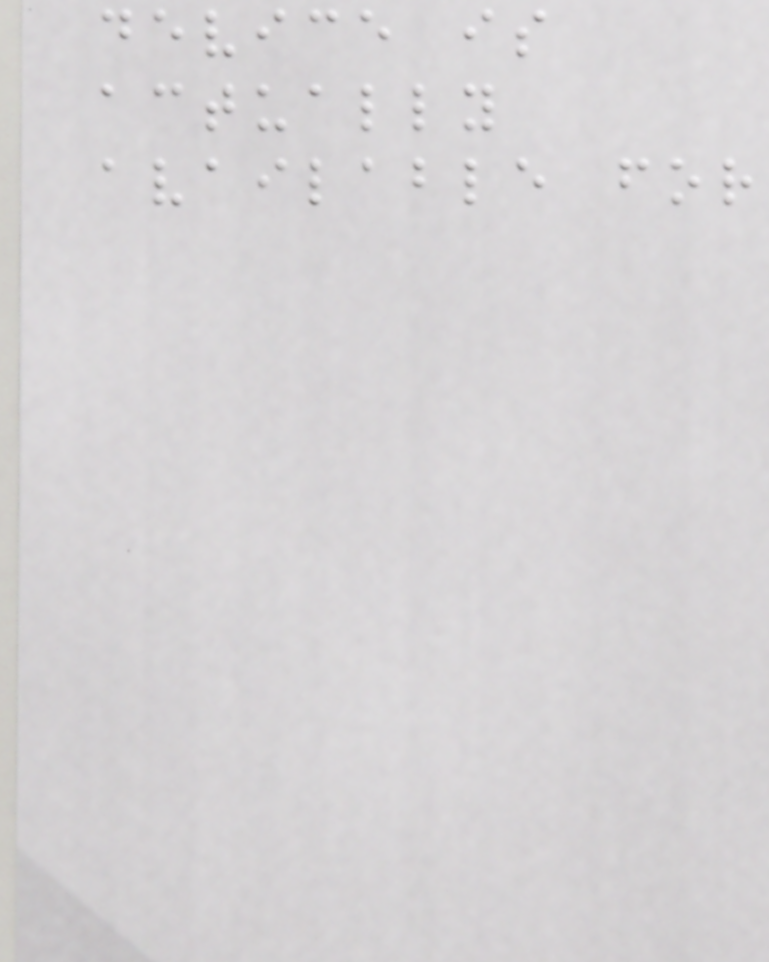device is
actually
available for
